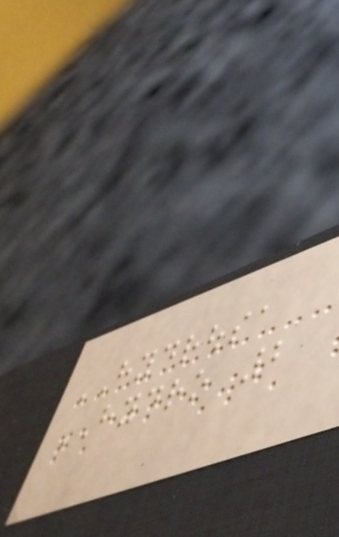HYDROUSA
HYDRO 2
